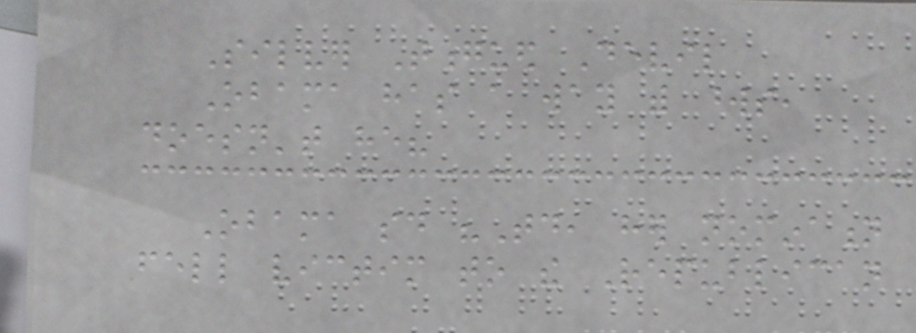Silver Tongued Devil
Obama has a way with words,
doesn't he?
Obama said "Today, her nomination
fell victim to the Republican
